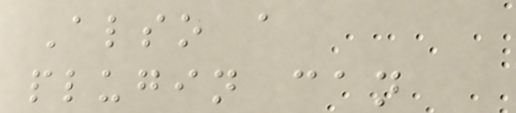Also a
plugin can
